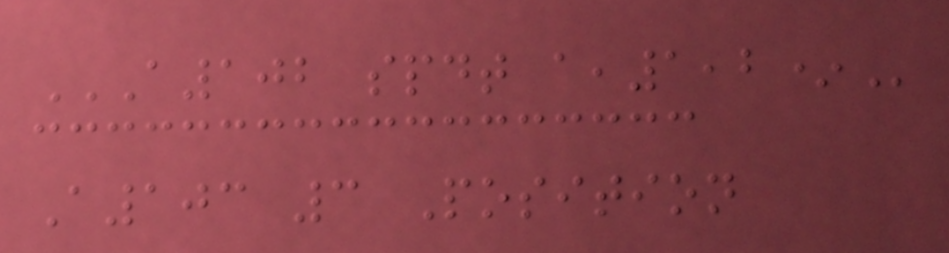A102 SPDT A,1,2*
A103 3 Position
